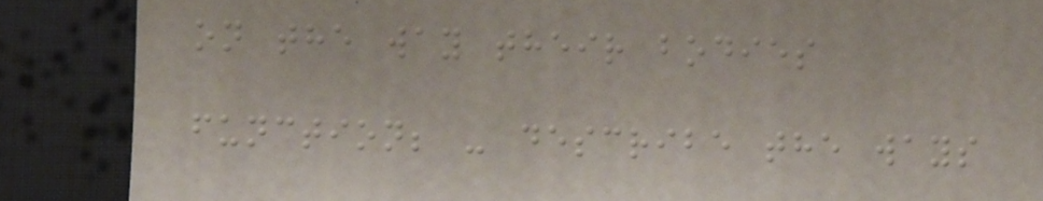on the way their bodies
function; - describe the ways
